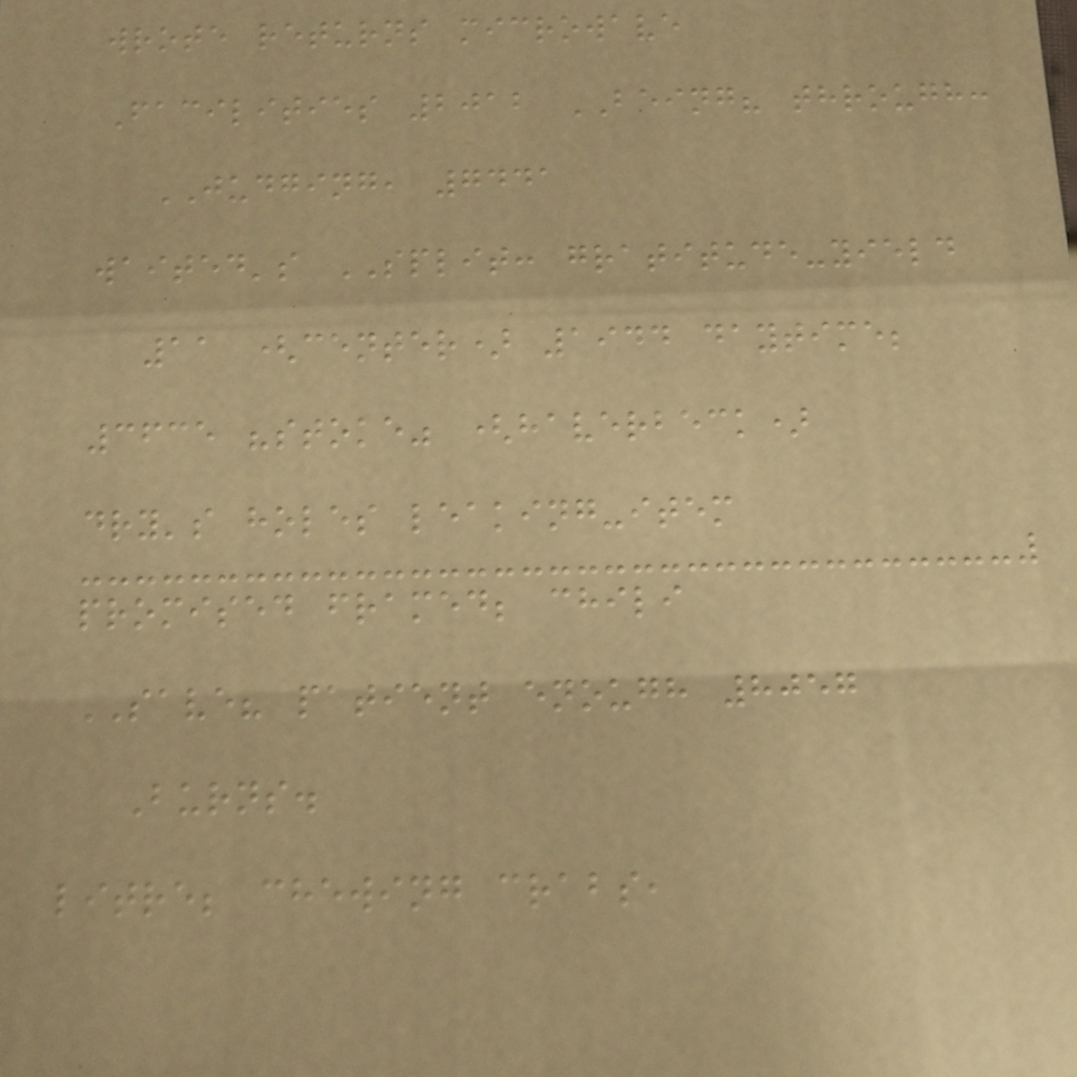wrote returns microwave
Facilities 2012 BEING? through:
JUDGING, 7441
waited's SPLIT: gratitude-yield
11 (center) 1944 daytime;
3635 "stoke" (haverbeck)
dry's holes leaking-item
promised framed; chili
SAVE? patient enough 8057
Burns.
litre; chewing crabs,
